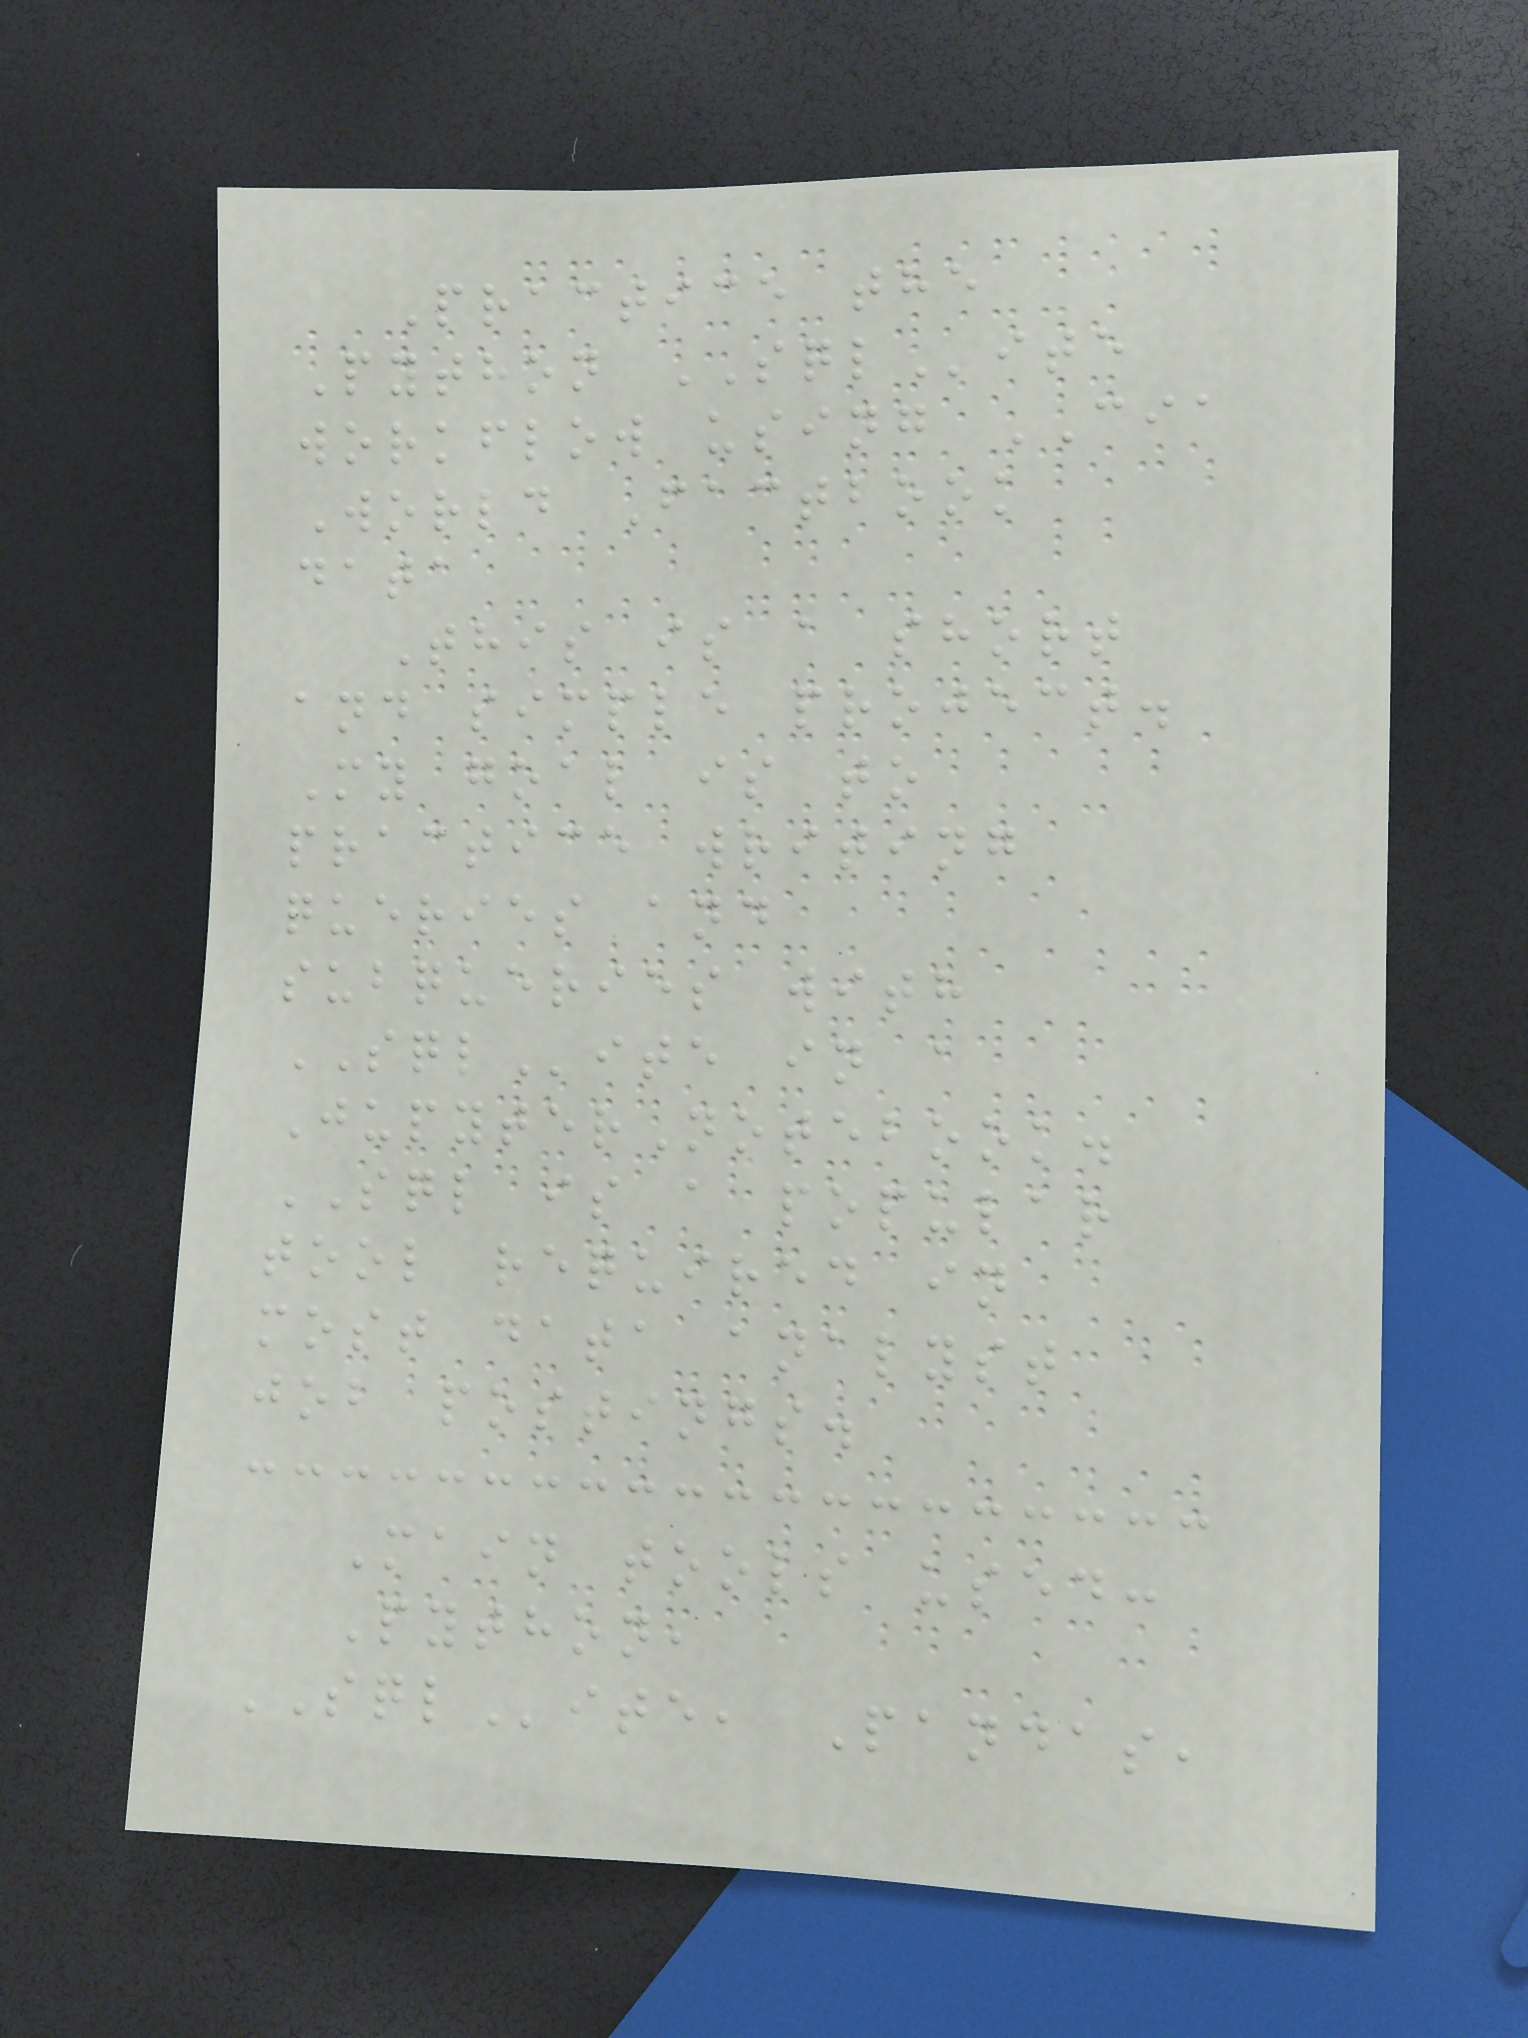Practice the
Python SQLite
workflow using CIA
World Factbook
data
This is a short
and simple project.
My goal is to
practice writing
queries and
subqueries with
SQLite in a
JupyterNotebook.
SQL is a popular
tool required in
most data analyst
job postings.
Main tools used:
Python,
SQLite, Pandas,
